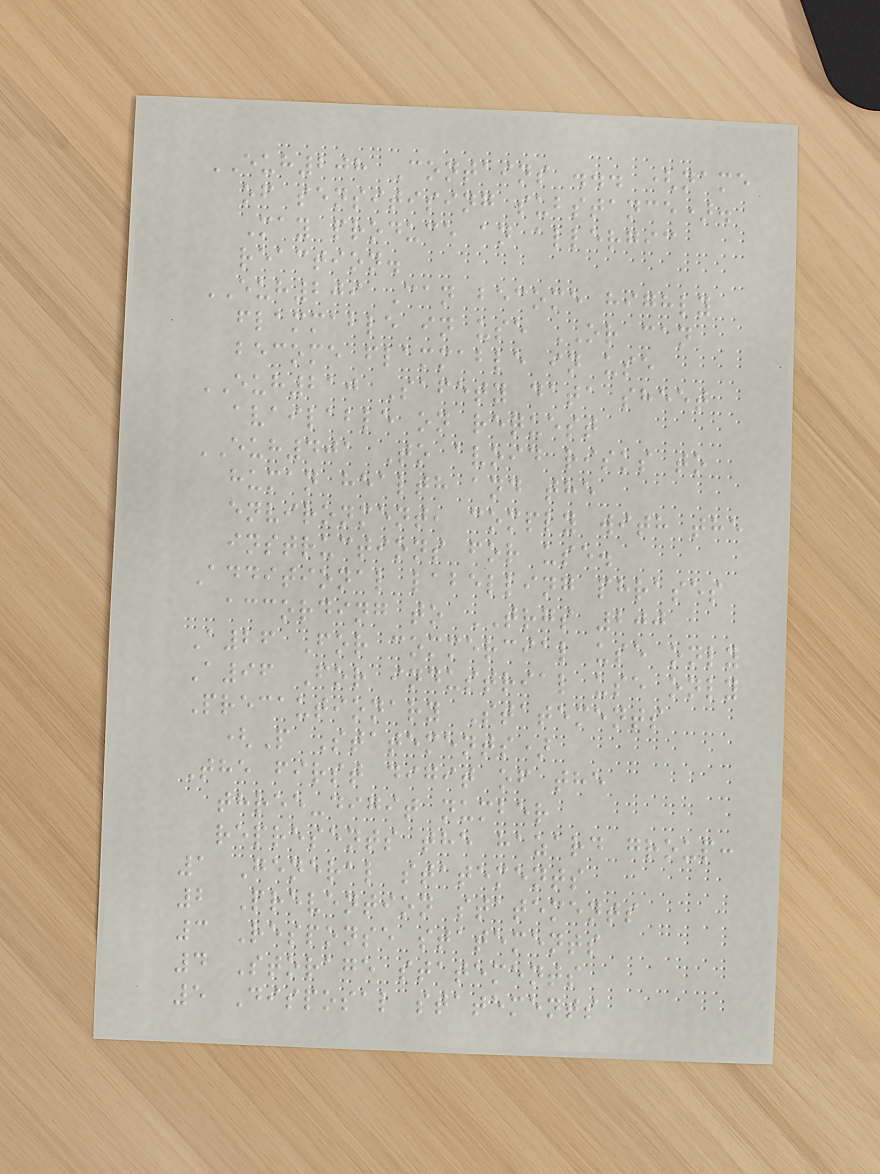EUH208 Contains ... (name
of sensitising substance).
May produce an allergic
reaction.
EUH209 Can become highly
flammable in use OR can
become flammable in use
EUH210 Safety data sheet
available on request
EUH401 To avoid risks to
human health and the
environment, comply with the
instructions for use.
Additional labelling phrases
according to TRGS 200
A26 For commercial use only
A96 For industrial use only
Precautionary Statements
(P Statements)
The first digit of the
three-digit number
represents the hazard group:
1 General statements
2 Prevention statements
3 Response statements
4 Storage statements
5 Disposal statements
